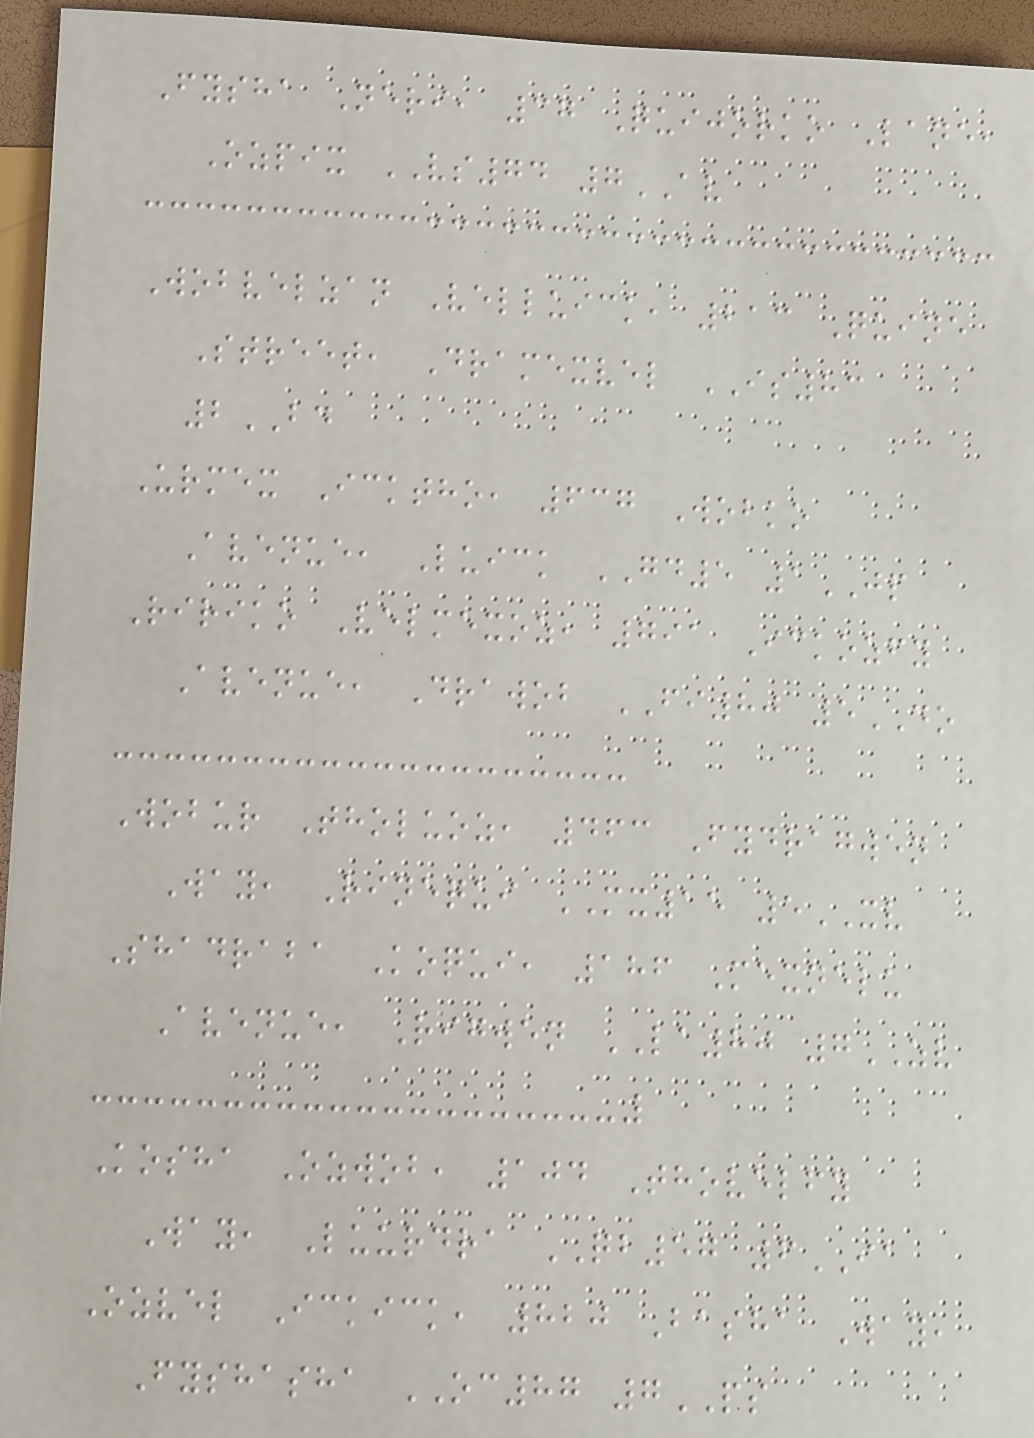Fysha Neri, 37 Quijorko Lane,
Ozpix VS74 7AV
Wobvelzan Velluick, 213 Quine
Street, Dramexvel IS83
2BD
Urmex Icktho, 637 Wobko
Avenue, Luick GD5 1JP
Ririko Velmexoz, 791 Ickozfy
Avenue, Drawob FI80 5DO
Wobur Tholuoz, 463 Fydragwen
Way, Rinequi MX15 5XV
Shadraba Koqui, 186 Mexnelu
Avenue, Rigwen LA80 7ZV
Kosha Ozwob, 104 Thovelfy
Way, Luurdra QB57 6IA
Ozvel Ickick, 820 Basha Way,
Fyshasha OC87 7PS
